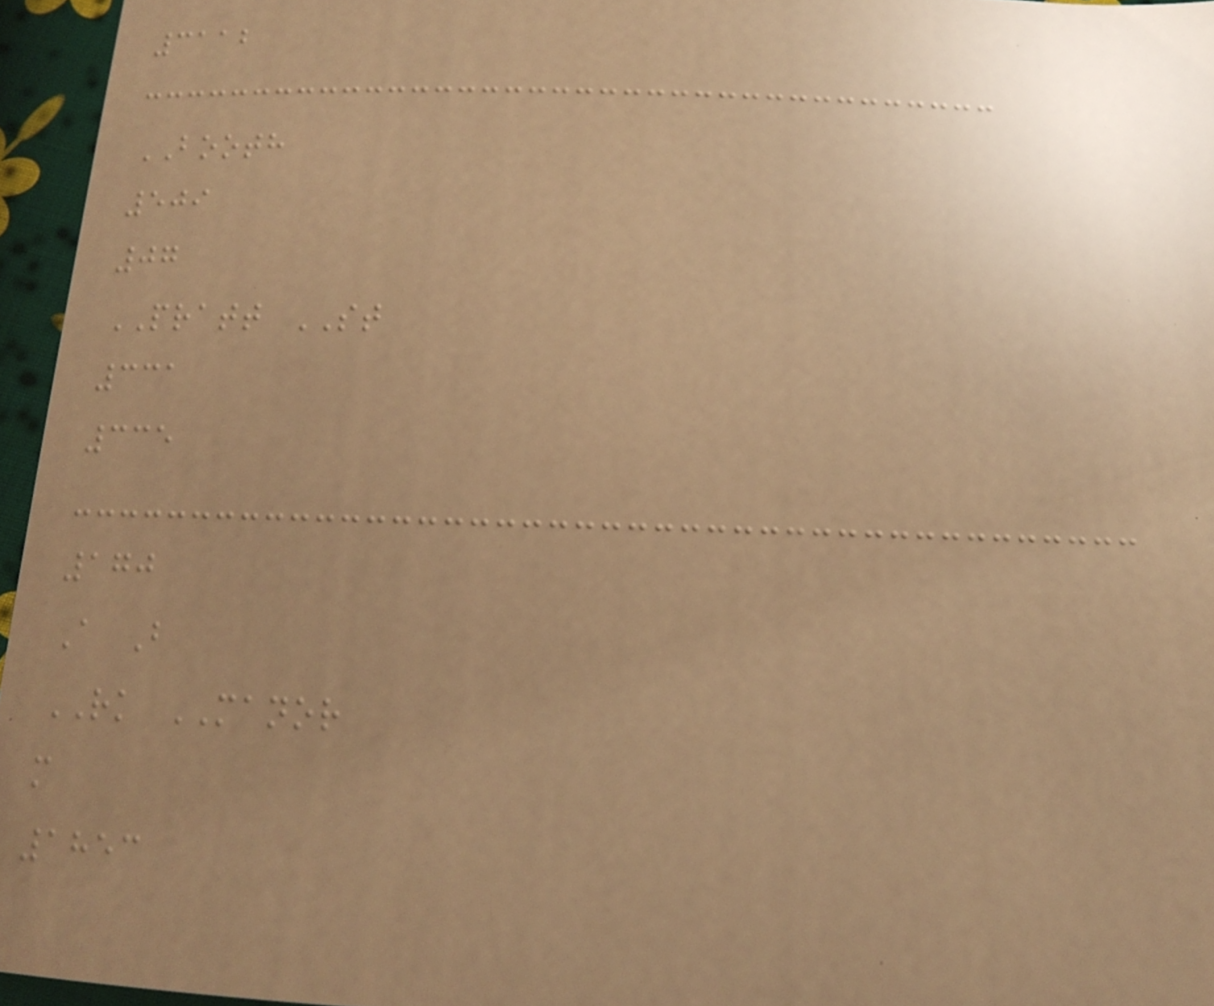3112
BOOTH
509
07
PRATT ST
331
335
170
A B
RK MANOR
m
1853
